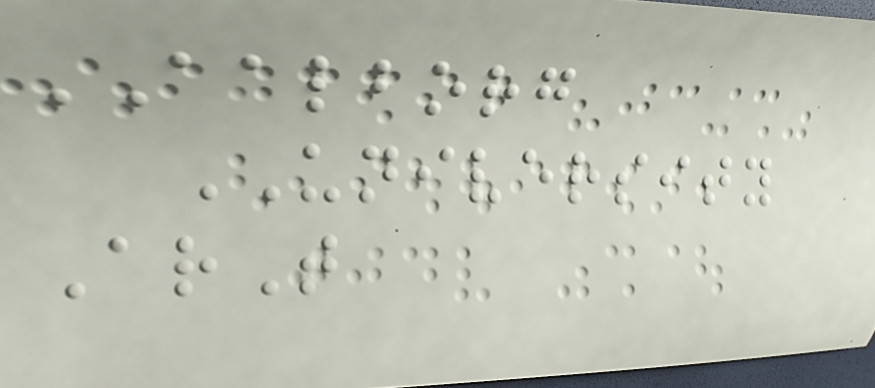AALBORG
UNIVERSITY
ArT
